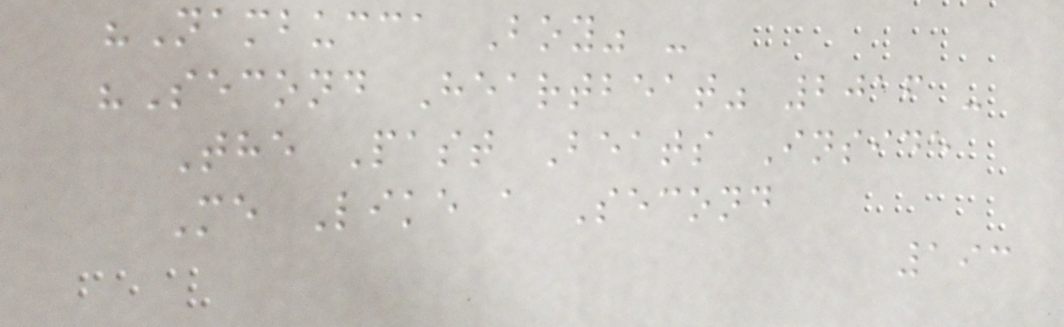"Nambucca Boy" -
"Second Heartbeat" 2016 -
The Past Beats Inside
Me Like a Second
193
